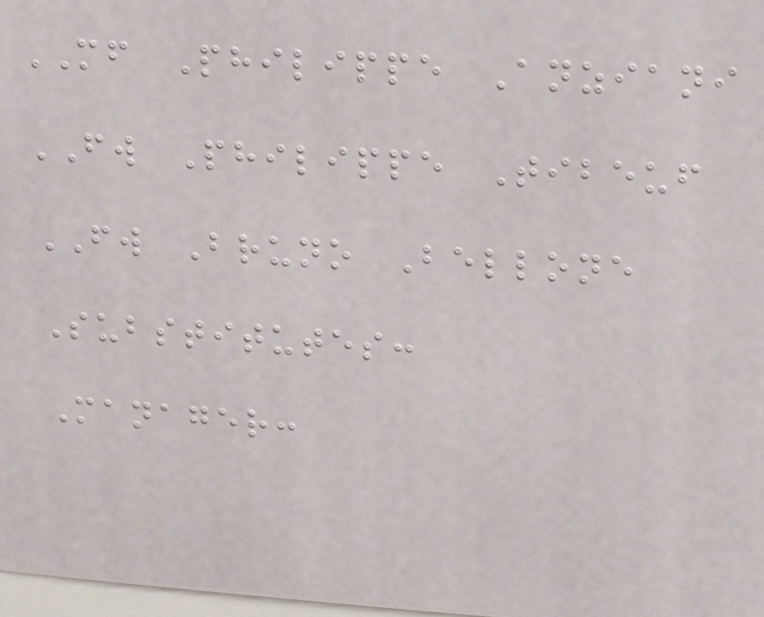MF Philippe Anziani
FW Philippe Tibeuf
FW Bruno Bellone
Substitutes:
Manager:
